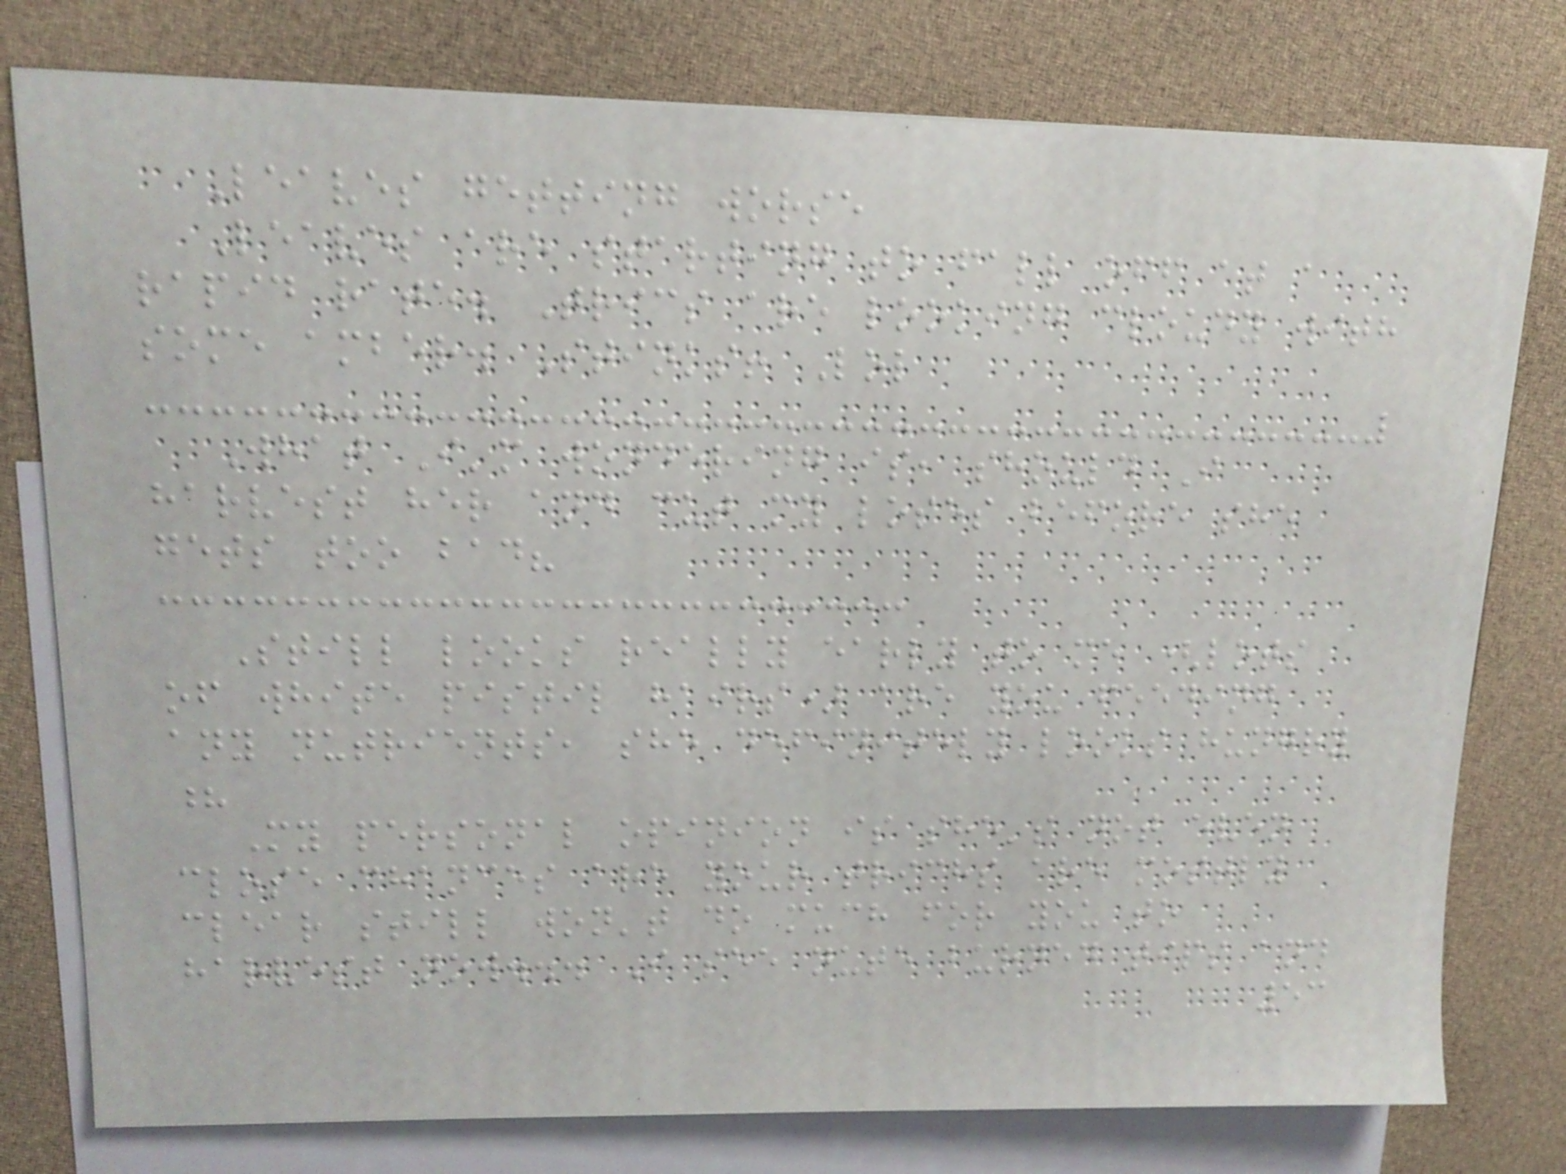Leaves getting worse
Leaves are starting to fall off at a
rapid rate. Trics are looking cloudy with
some amber. Stinks! Lol
What I'm wondering is, should I
harvest her and cut my loses before she
gets too bad?
Still looks really early to me (lots
of white pistil hairs) are you feeding
any nutrients, she definitely looks hungry
?
My personal opinion is she's not even
close chances are your trichs are mostly
clear still won't do much for you to
harvest now... I see nute burned tips and
53
